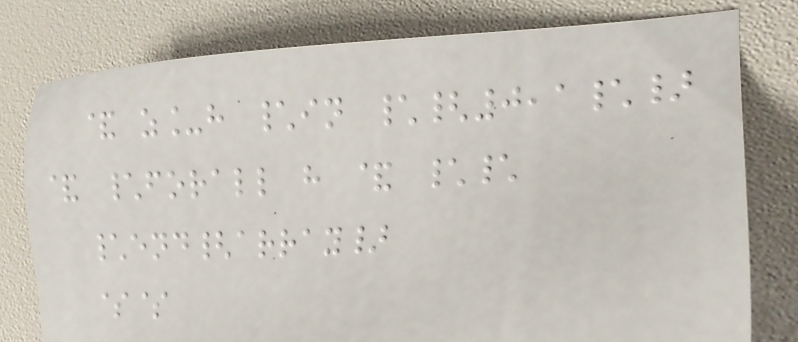& z_h \in \{0,1\}
& \forall h & \\
\end{array}
$$
